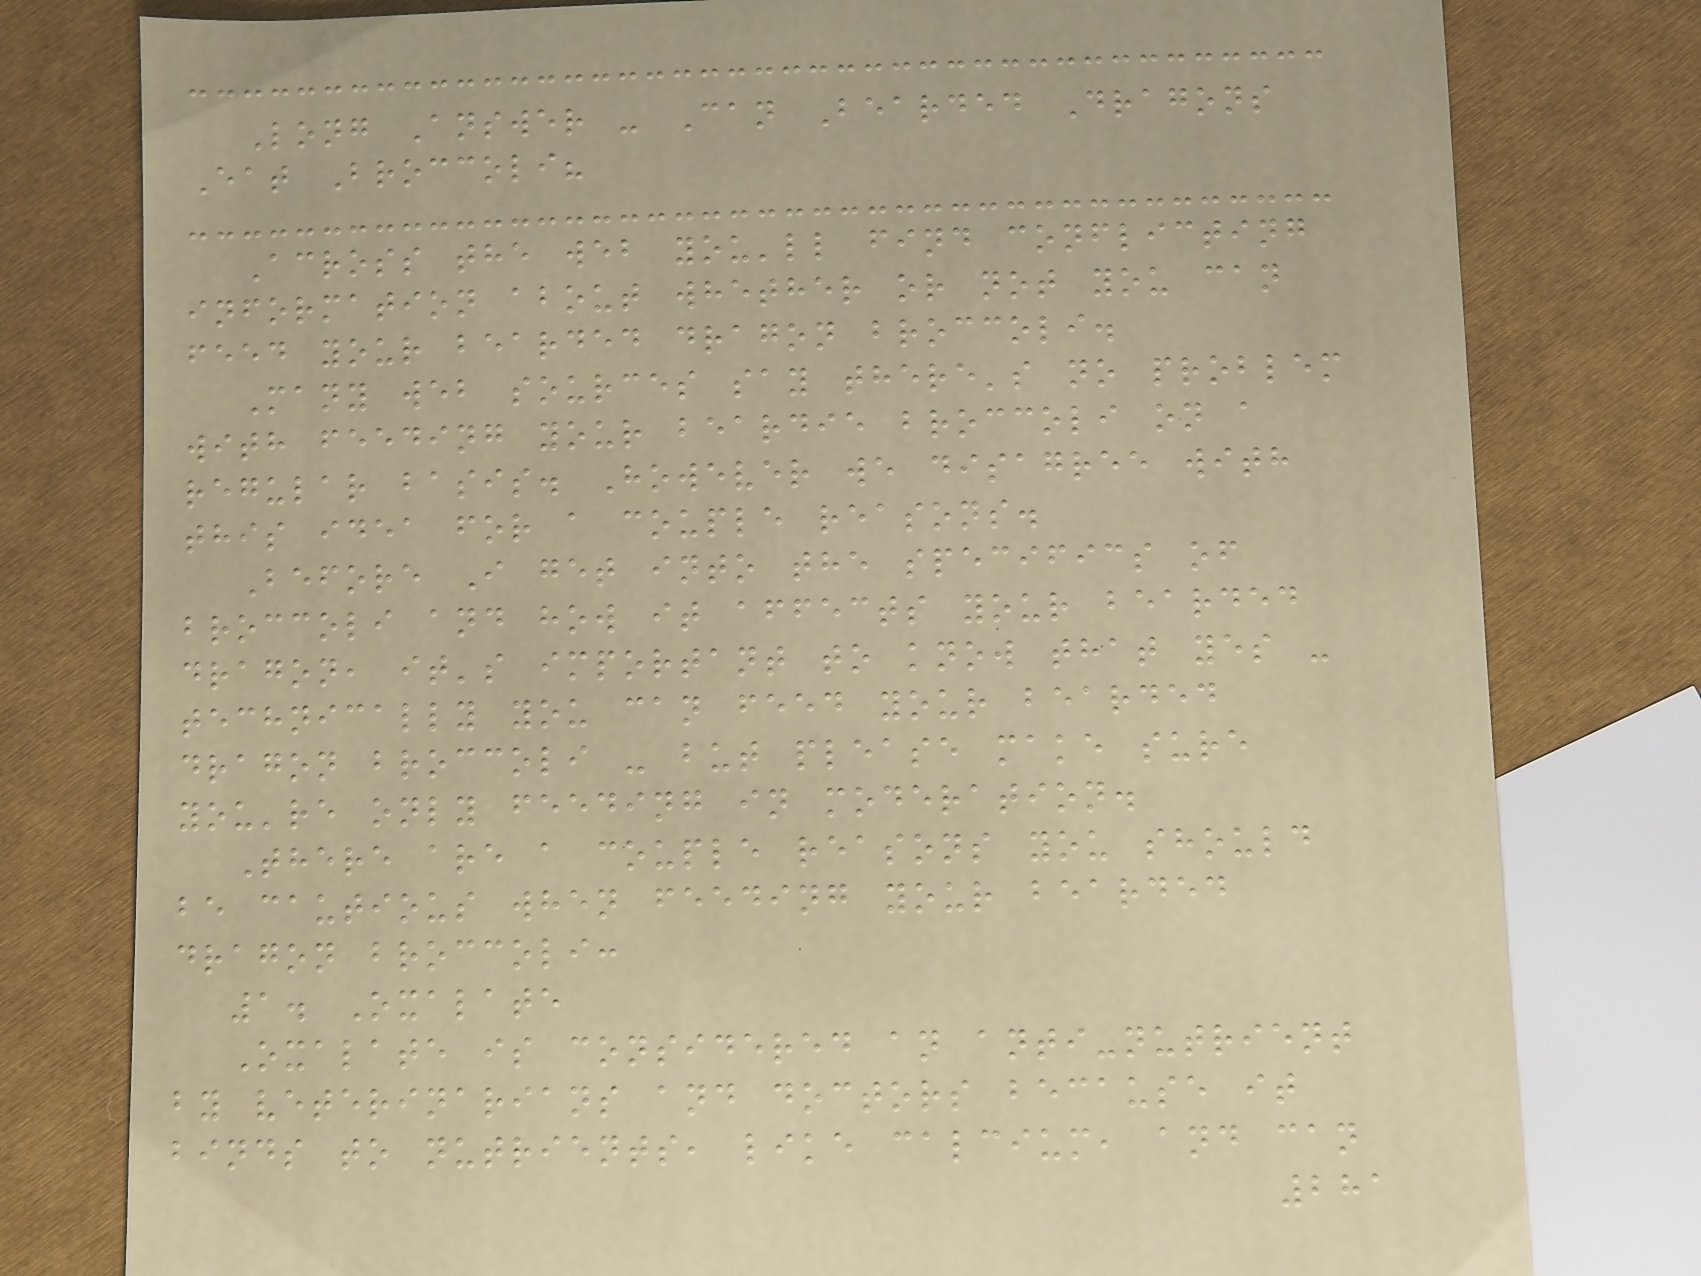Long Answer - Can Bearded Dragons
Eat Broccoli?
Across the web you'll find conflicting
information about whether or not you can
feed your bearded dragon broccoli.
Many web sources say there's no problem
with feeding your beardie broccoli on a
regular basis. However we disagree with
this idea for a couple reasons.
Before I get into the specifics of
broccoli and how it affects your bearded
dragon, it's important to know that yes -
technically you can feed your bearded
dragon broccoli - but please make sure
you're only feeding in moderation.
There are a couple reasons you should
be cautious when feeding your bearded
dragon broccoli:
1. Oxalate
Oxalate is considered an anti-nutrient
by veterinarians and doctors because it
binds to nutrients, like calcium, and can
281
